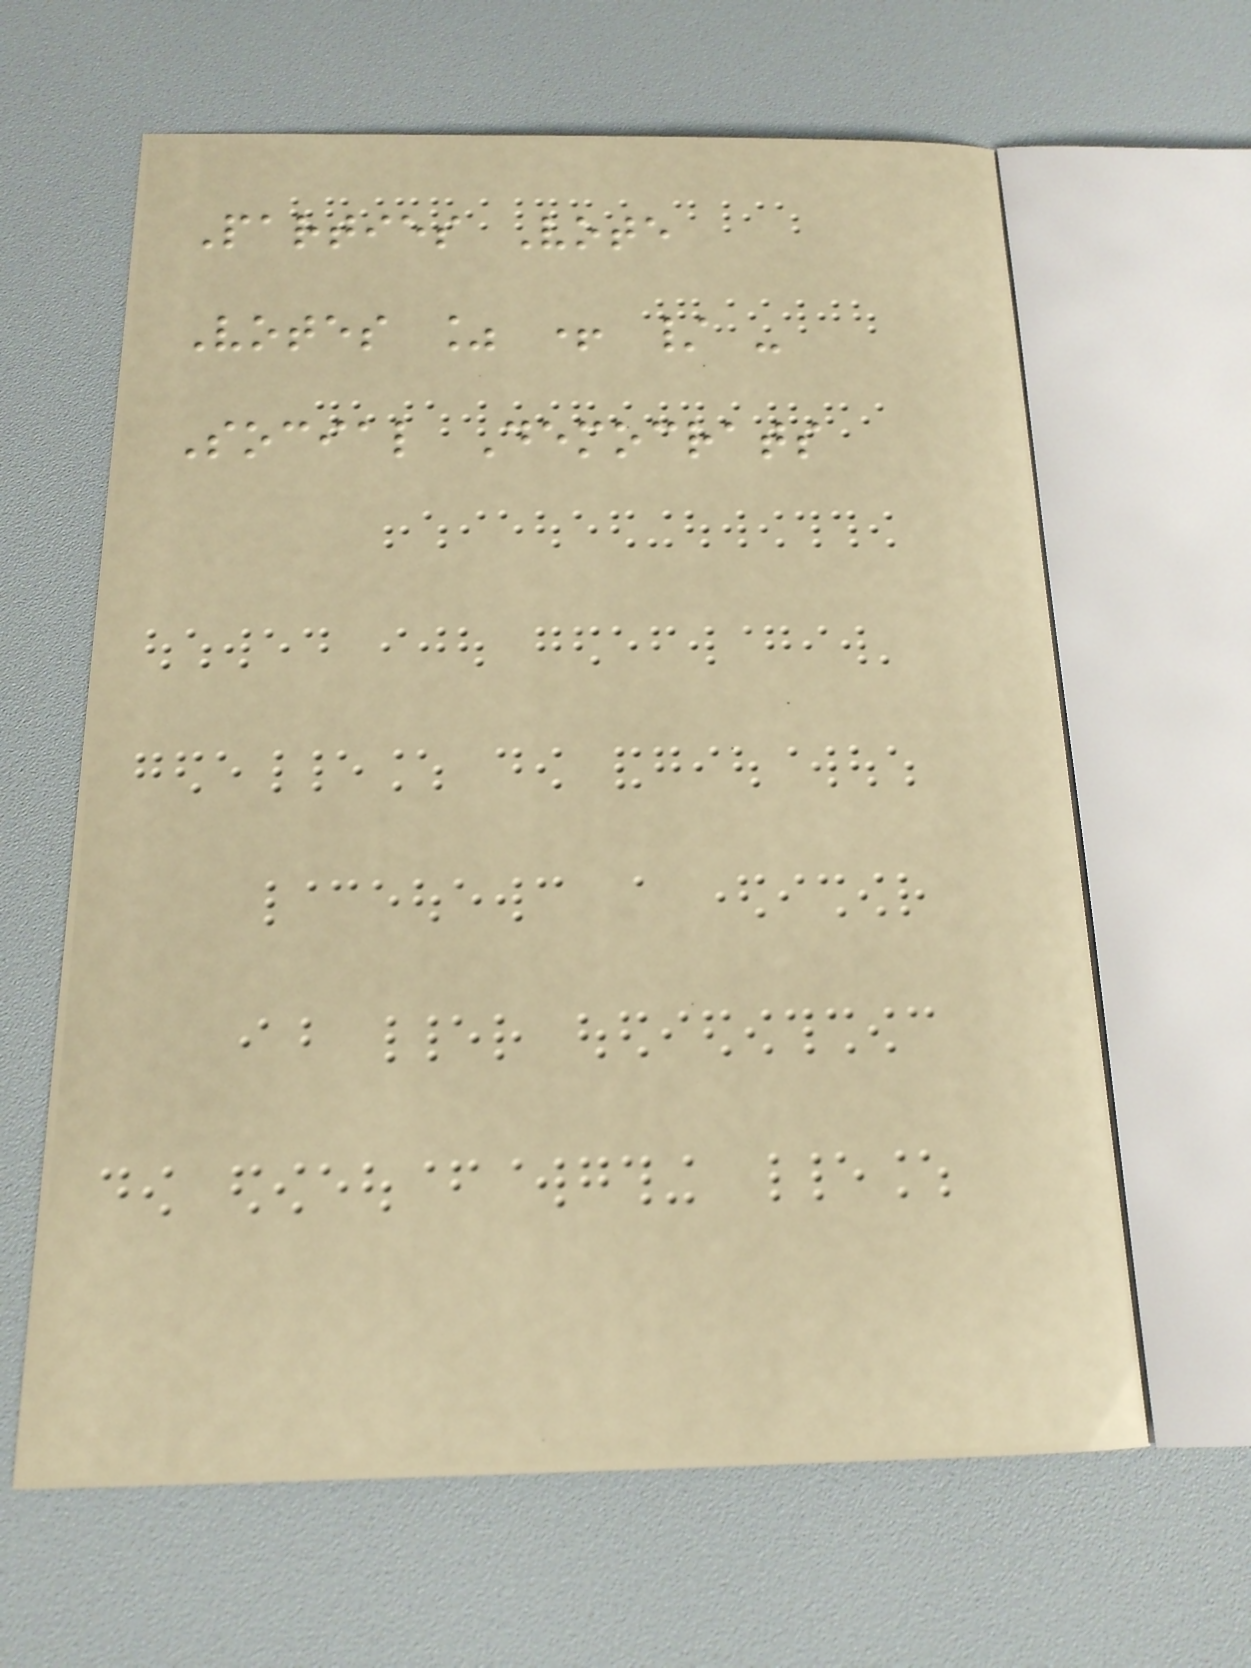Parties Vote
Votes % + / -
Social Democrats
